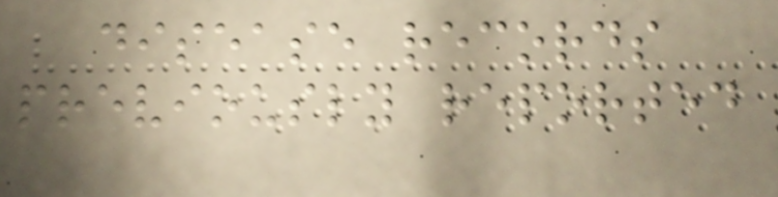disease records
previously reported
